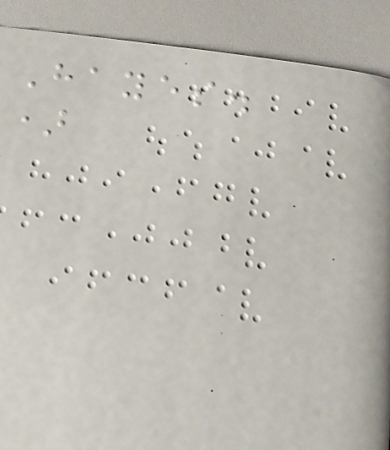Hayes.
)
